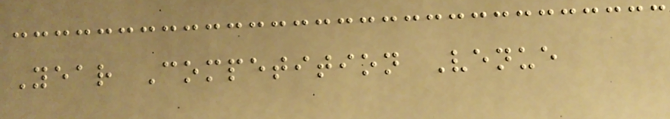Year Competition Venue
